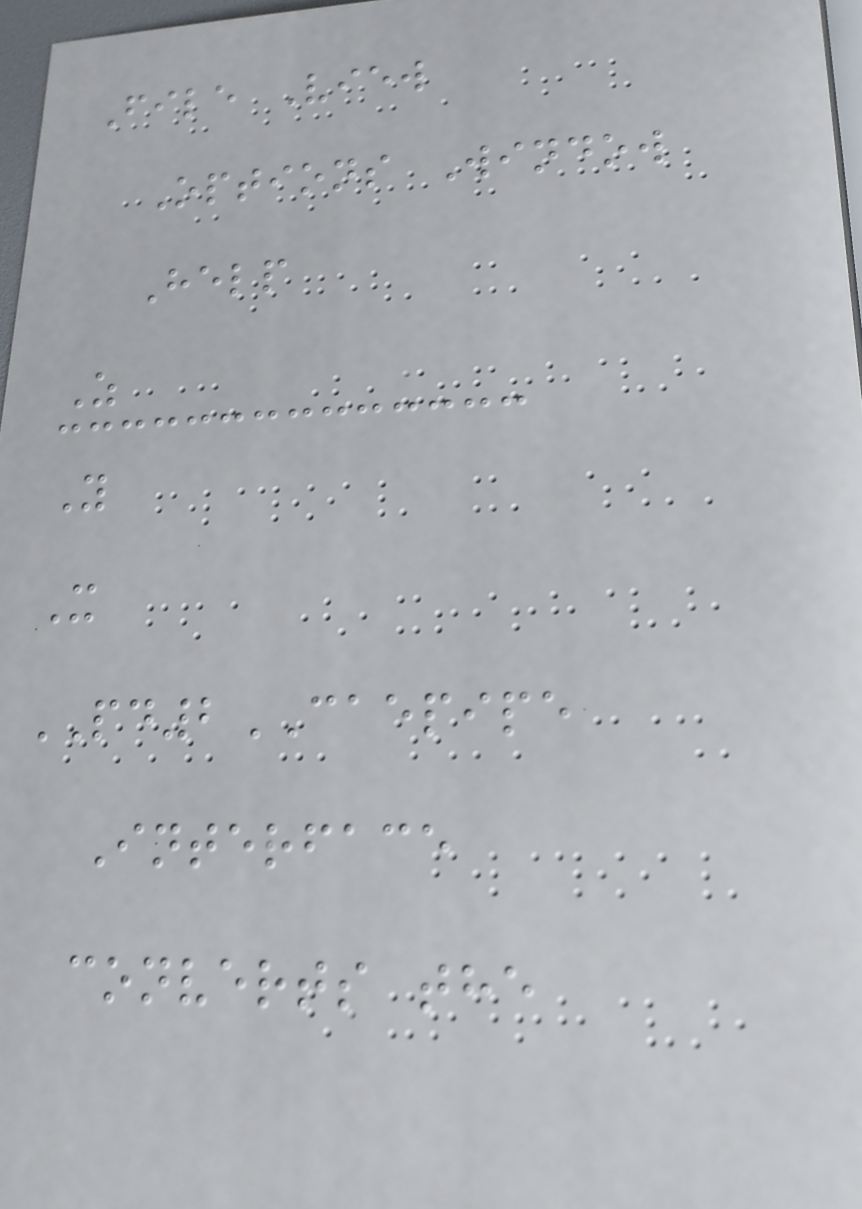File View
Options Window
Help
Z
Y
X
PD2CAEPIPE
Interface
converts the
